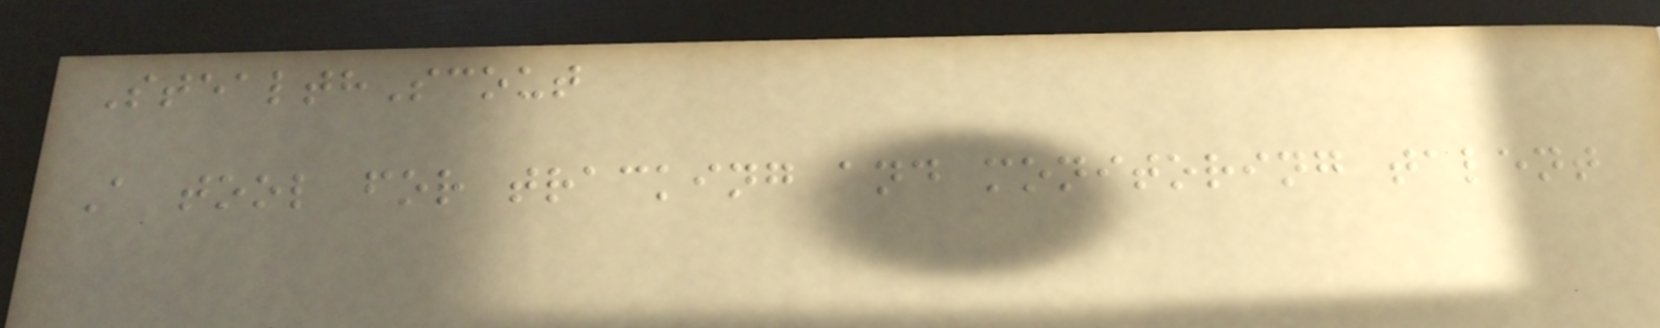StealthScout
A tool for tracking and monitoring talent
